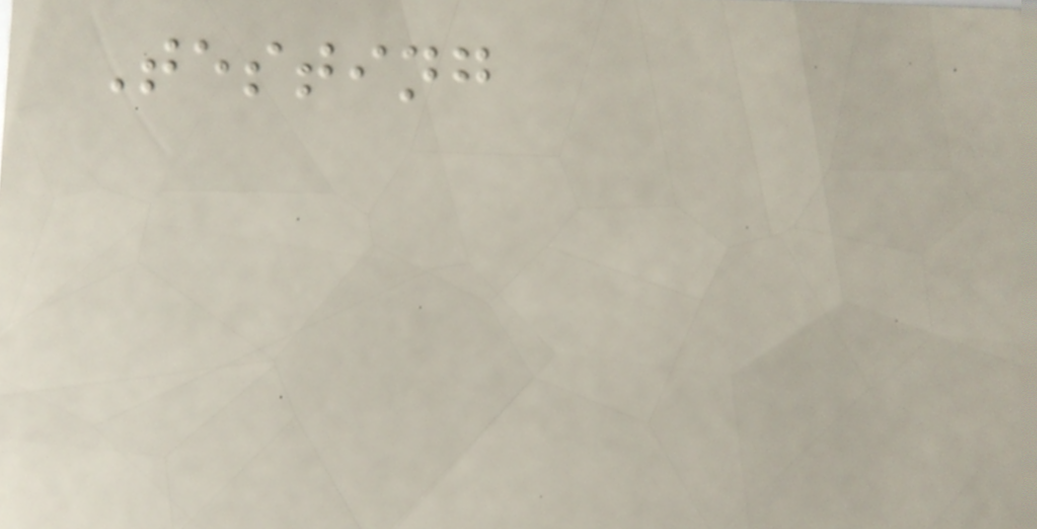Testing
